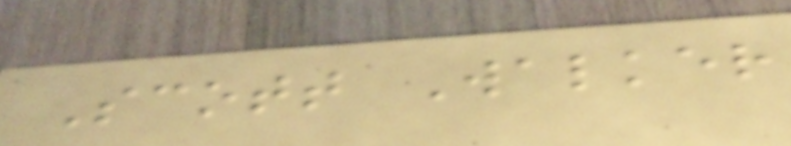Scott Walker
